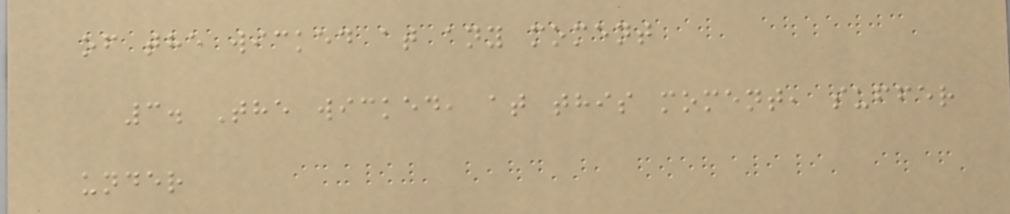of the wicked at any moment
3. The wicked, at this moment, suffer
under
